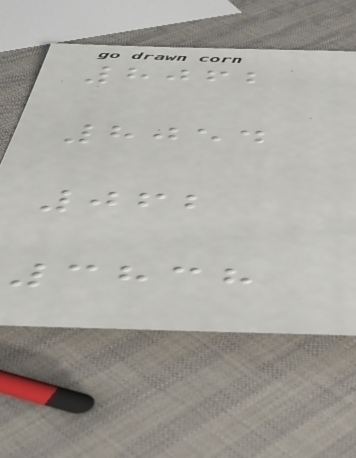8062
8054
062
3838
